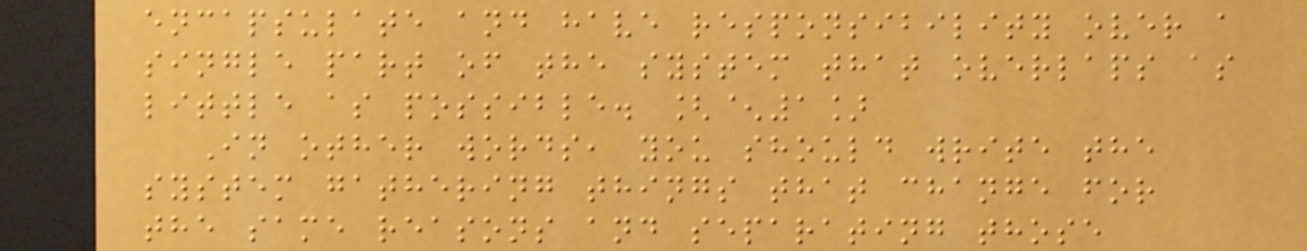encapsulate and have responsibility over a
single part of the system that overlaps as
little as possible. [^1]
In other words, you should write the
system gathering things that change for
the same reasons and separating those
